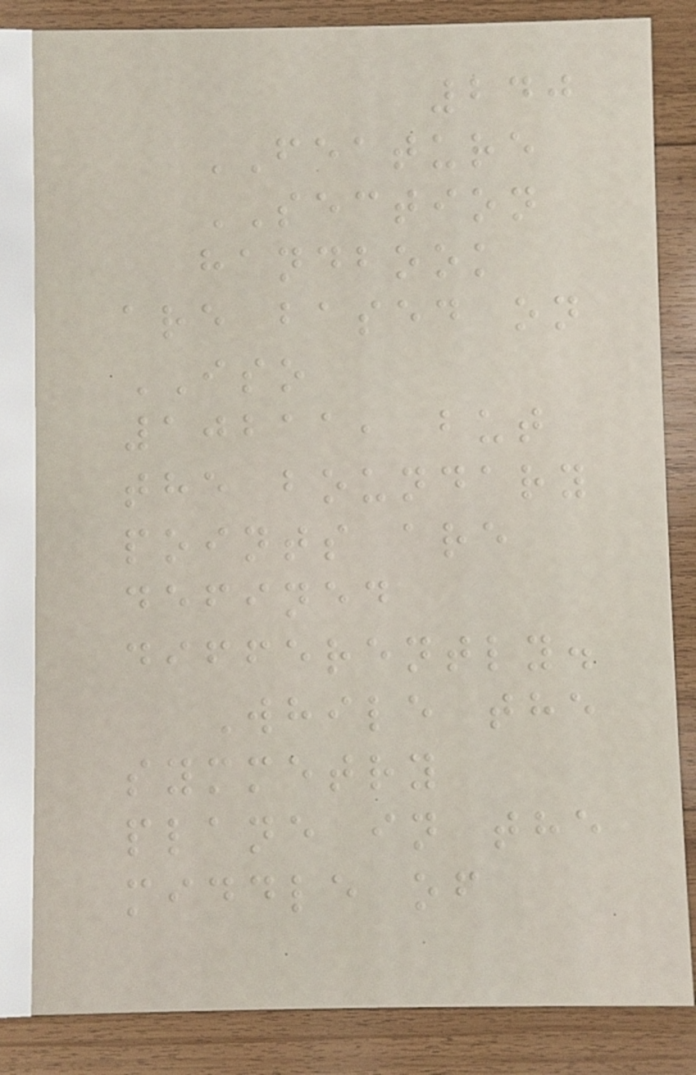240
FEATURE
SECTION
handbook
are based on
ISO
10211, but
the boundary
points are
defined
differently.
While the
symmetry
plane in the
middle of
